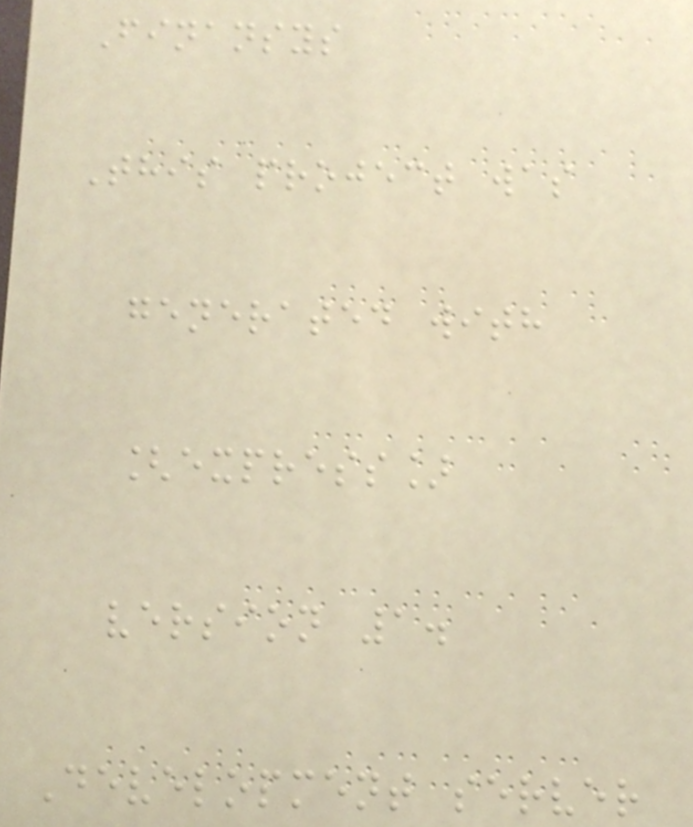Finansys
This project was
generated with
[express]
version 1.
Development server
